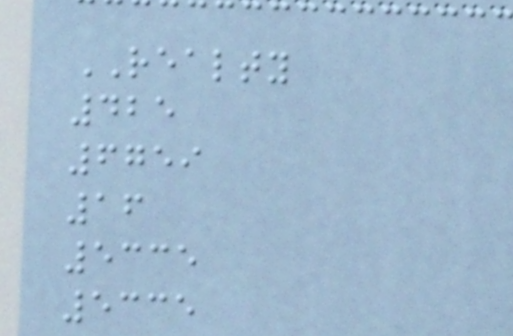REALTY
425
6759
16
5335
5335
